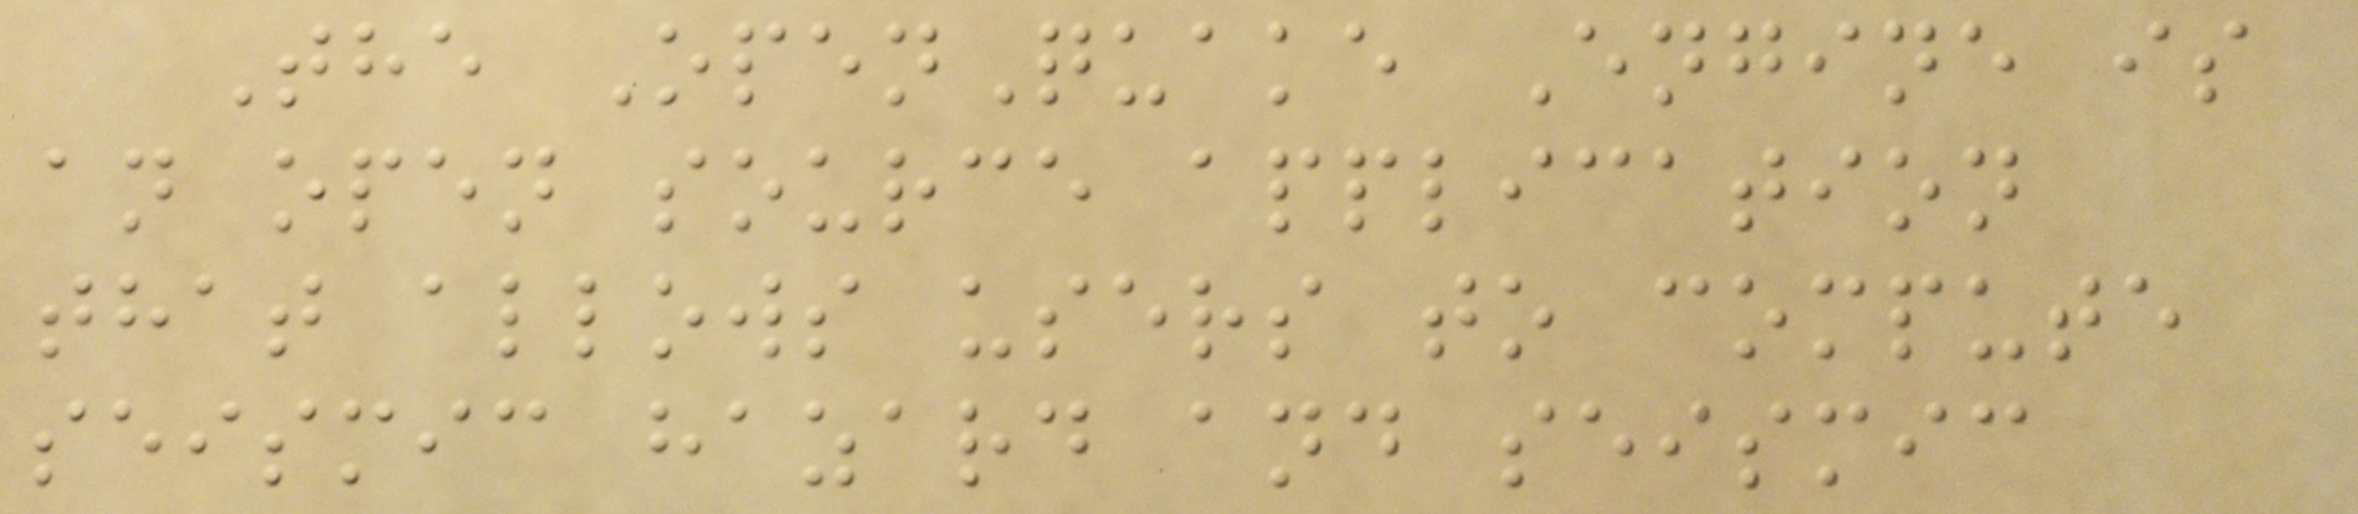The OpenQuake Engine is
an open source application
that allows users to compute
seismic hazard and seismic
